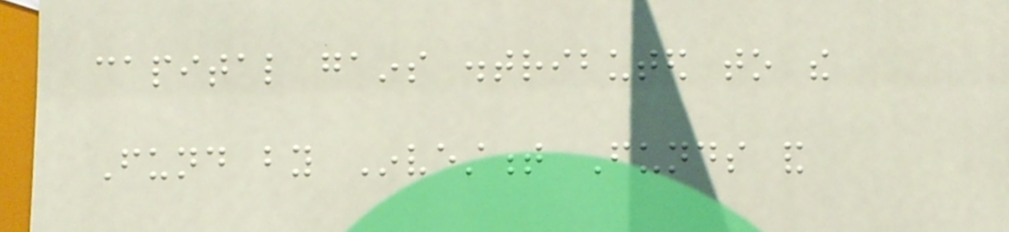capital gains distributed to the
Fund by Investment Funds and
